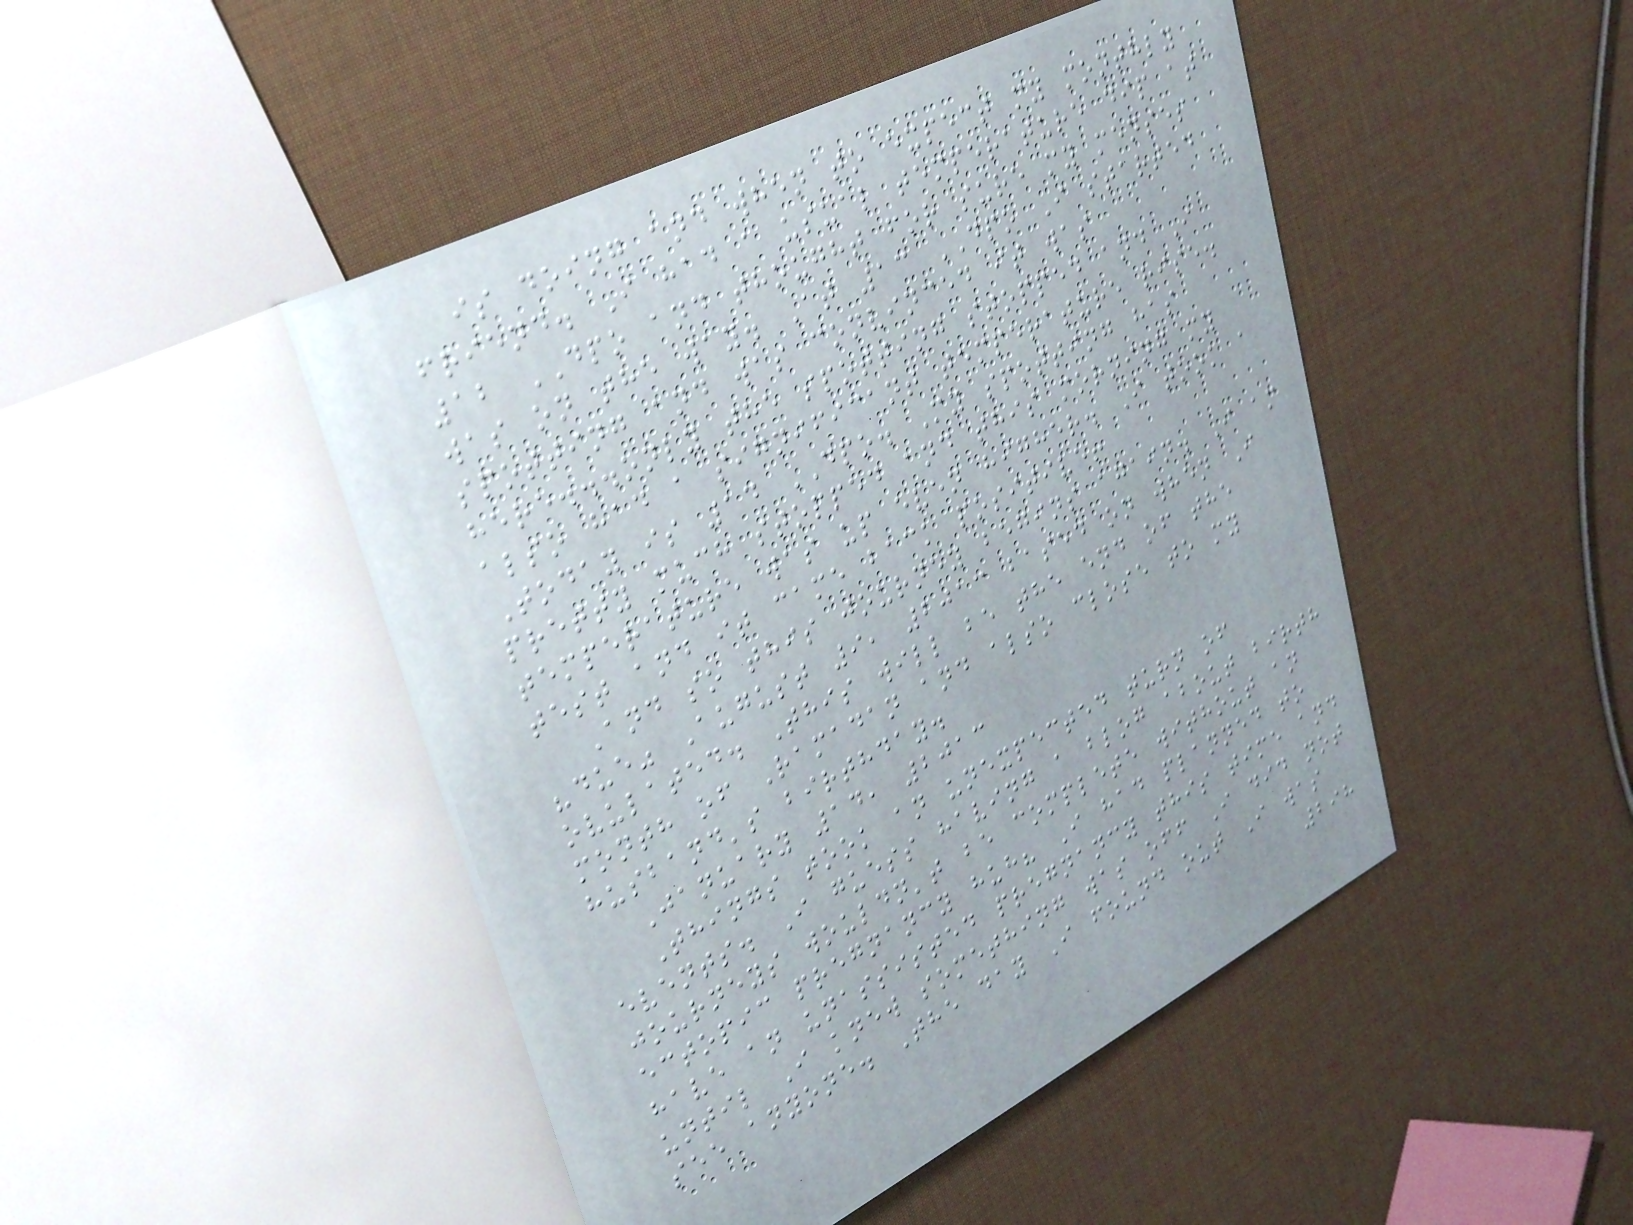is doing and when to expect my monthly
friend. I had a usual temperature dip at
12 DPO and thought for sure my menses
was on the way. At 13 DPO I started
spotting and was convinced it was
here...only the spotting stopped and I
also had a significant temperature rise.
Today is 14 DPO. My spotting has
pretty much stopped and this morning my
temperature was up even higher. I took a
test and it came back positive!
And so this journey begins again. I am
"due" August 9, 2013 based on when I
ovulated. This will be the end of the
month of Ramadan and also close to my
husband's birthday.
January 14, 2013
Things took an unexpected turn of
events. I guess having a blog about birth
journeys wouldn't be complete without an
ectopic pregnancy huh? I had planned to
have an unassisted pregnancy this time and
until I knew something was off I did not
see anyone. The day I found out I was
298
